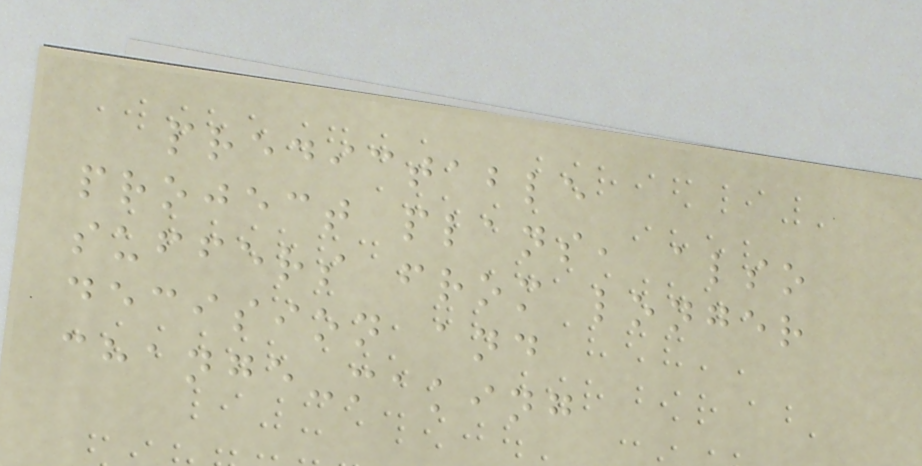predictable
project plans, also
suffers from longer
decision and
change-making
